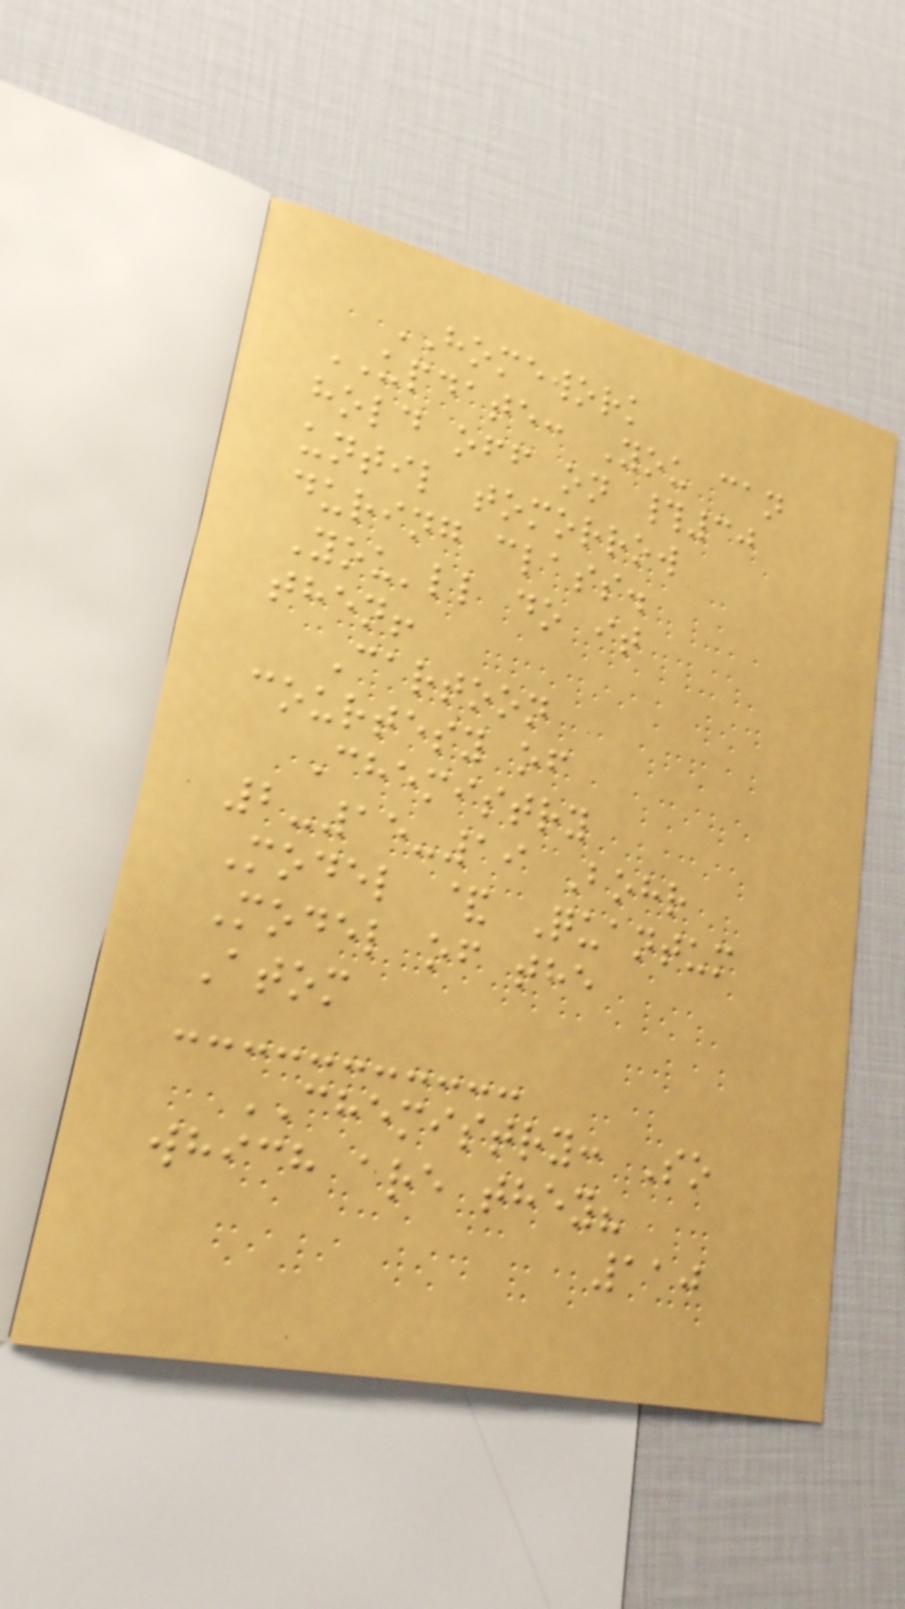HOMEWORK
UPDATE: You can
hold off on #30
until tomorrow
during class.
You'll do it
then!
Cartoon
courtesy of
Chemistry
2-15-19 Bohr
Model & Quantum
Model of the
Atom
CHEMISTRY: So
which are they?
110
